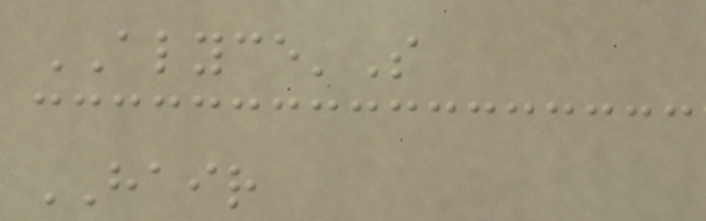ALYCE'S
HAIR
